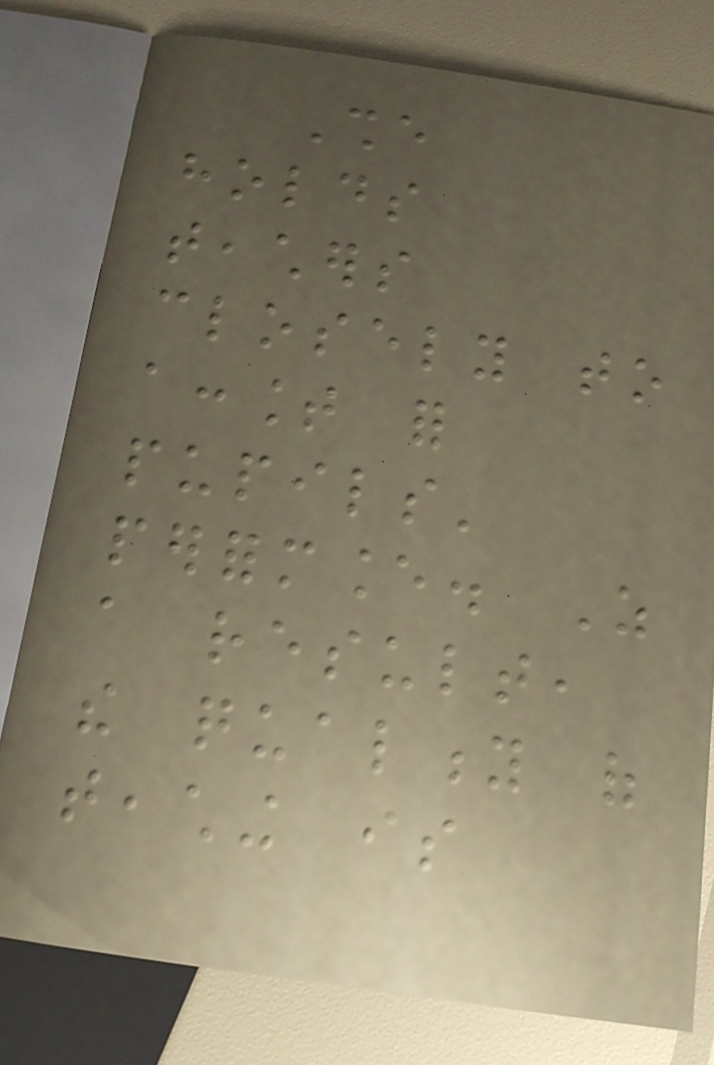She
holds
teachers
closely to
account for
pupils'
performance. As
a result,
the quality of
teaching is
